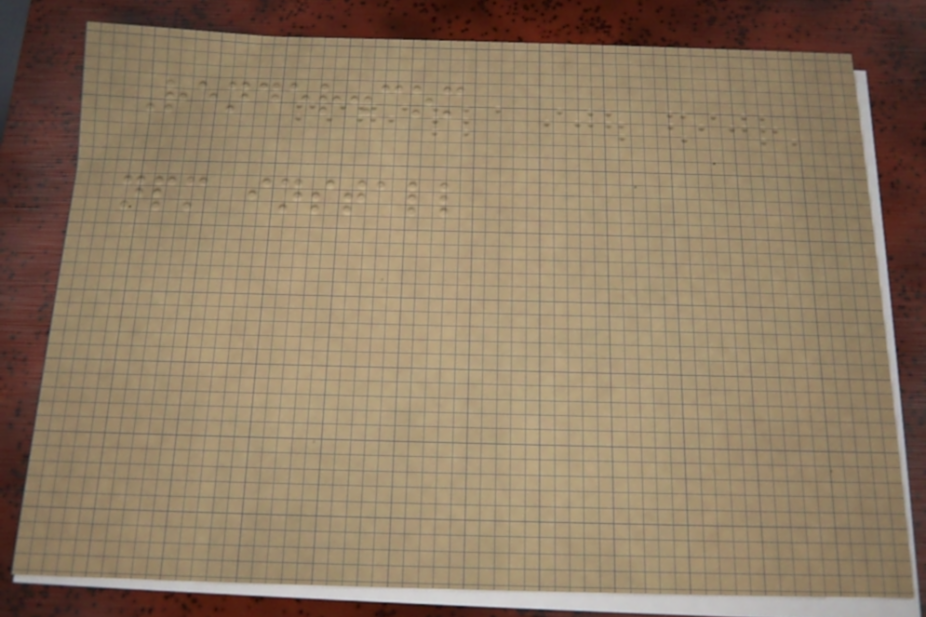Render.com
npm install
